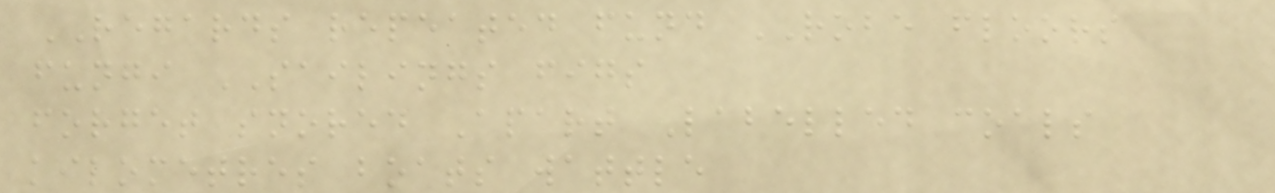REGARDS repeated fund ROBE floors
fungi SAILINGS figs
forget snored Apart Labelled coals
kilometres boats wattle
